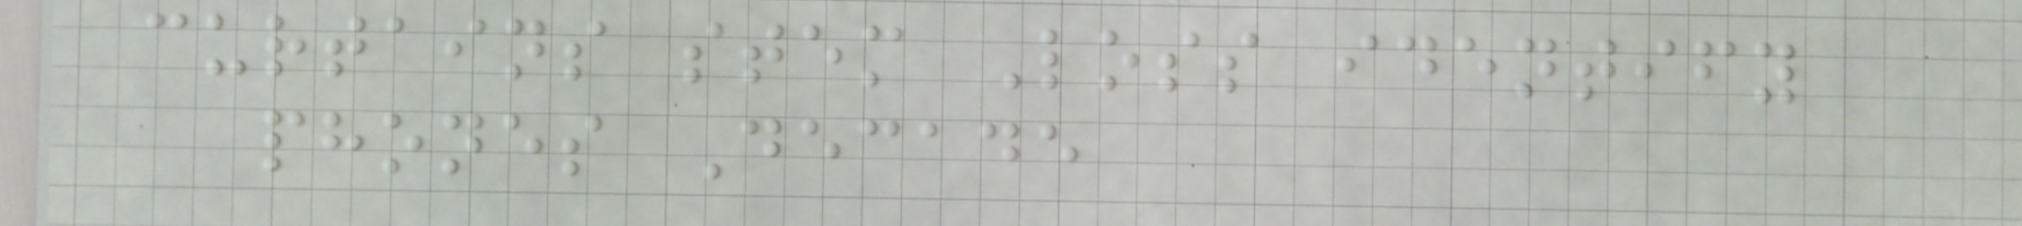curtains stem Loss identify
phones Decade
